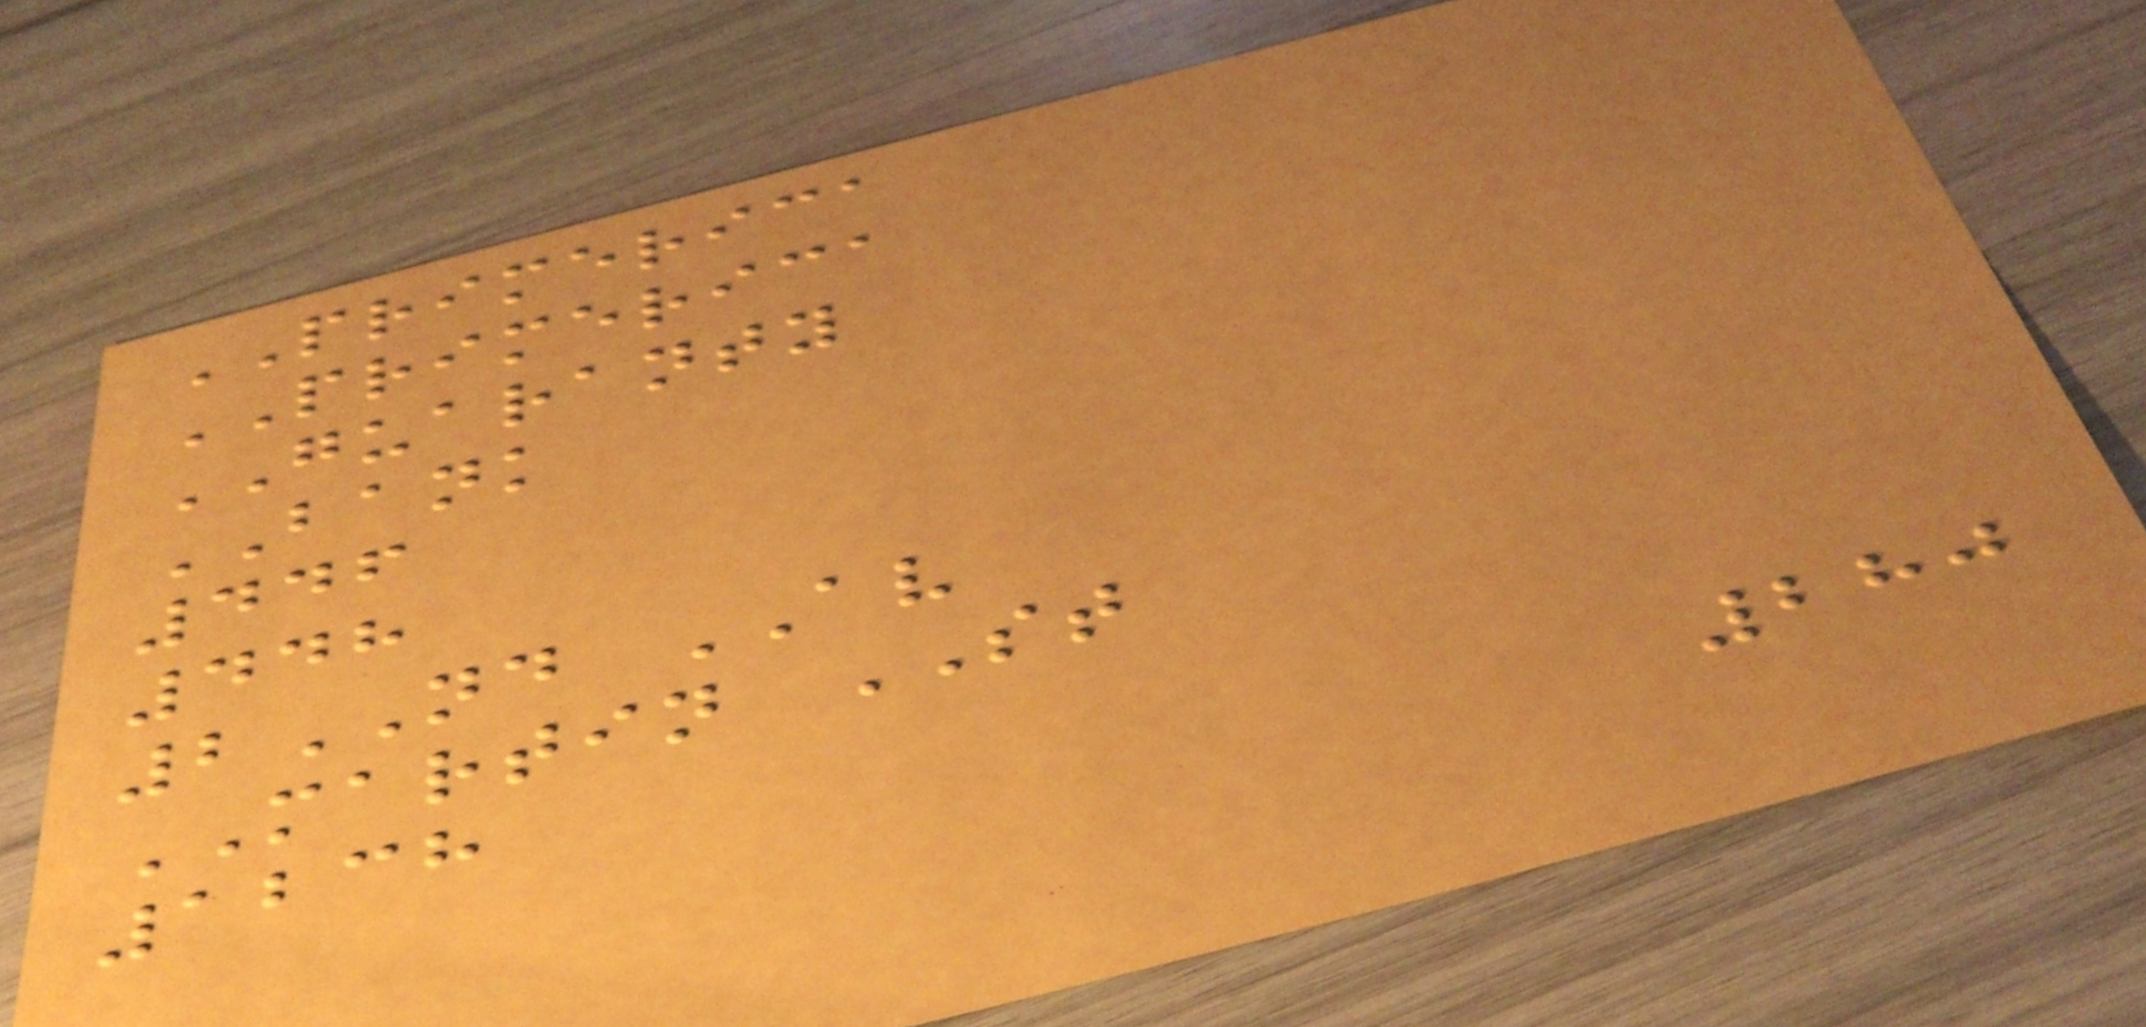PRIMERICA
PRIMERICA
GUARANTY
BANK
446
448
2ND AV
MARTIN ST
1238
280
